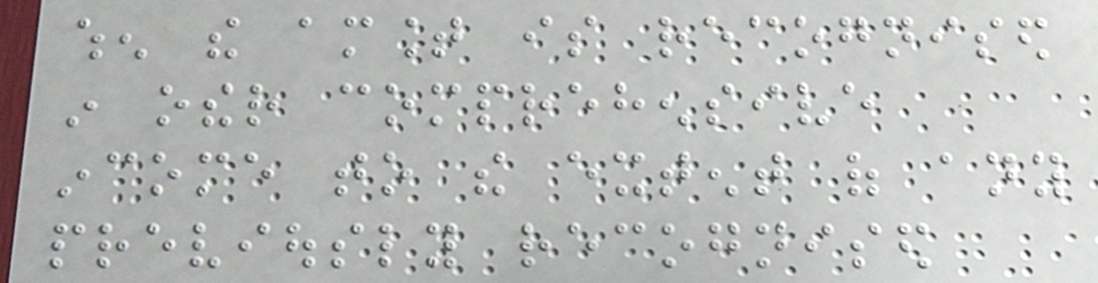when the amount is recognised
in other comprehensive
income to the extent of any
previously recognised
